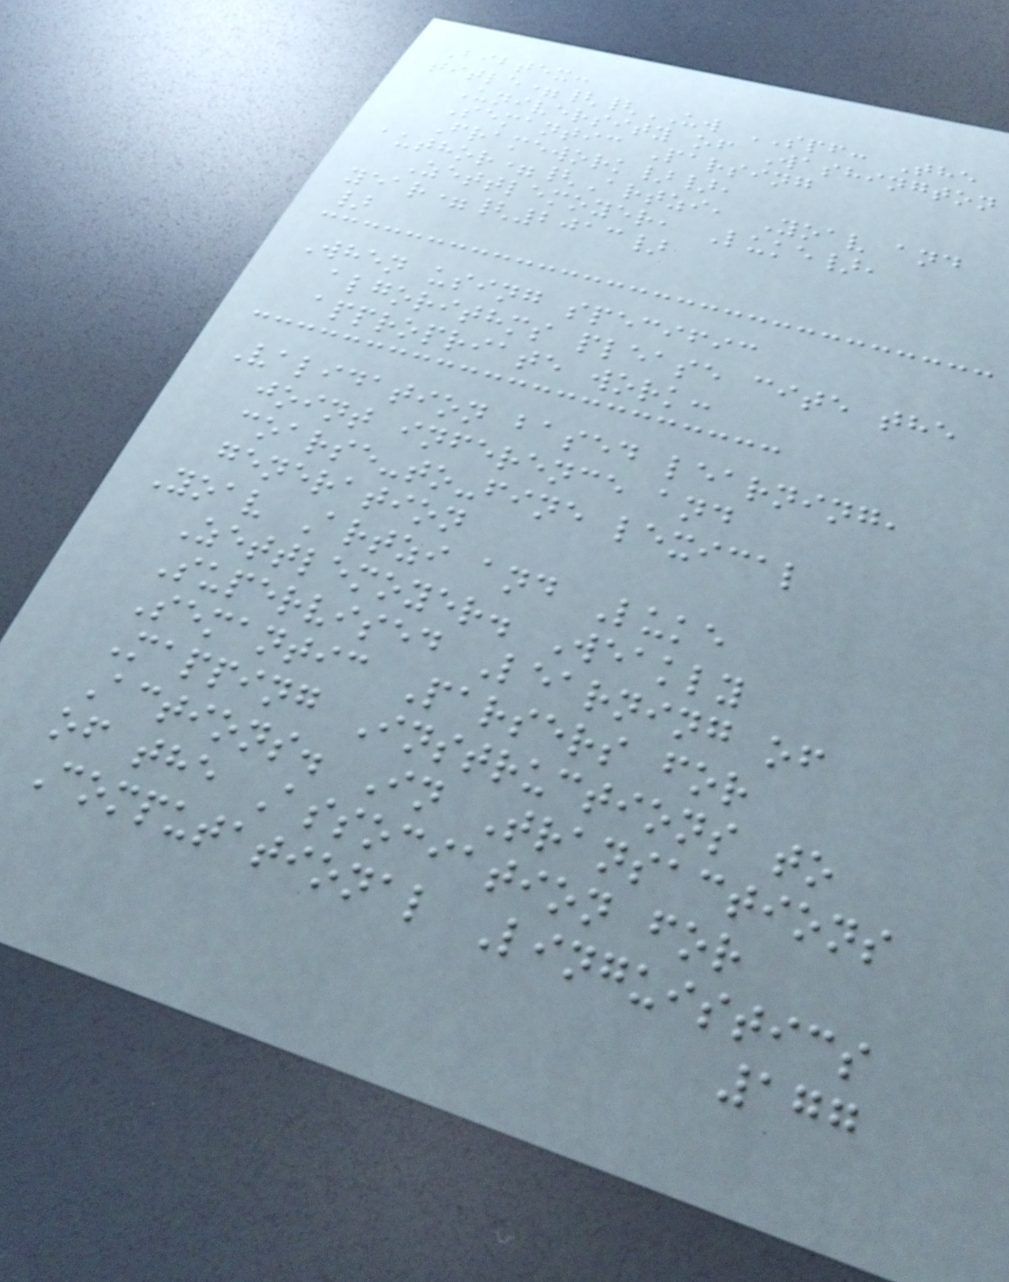Bibtex:
title={{UW SPF: The
University of Washington
Semantic Parsing
Framework}},
author={Artzi, Yoav and
Zettlemoyer, Luke},
year={2013}
}
When using specific
algorithms please cite the
appropriate work:
Validation based learning,
joint inference and
coarse-to-fine lexical
generation
Yoav Artzi and Luke
Zettlemoyer. Weakly
Supervised Learning of
Semantic Parsers for
Mapping Instructions to
Actions. In Transactions
of the Association for
Computational Linguistics
177
